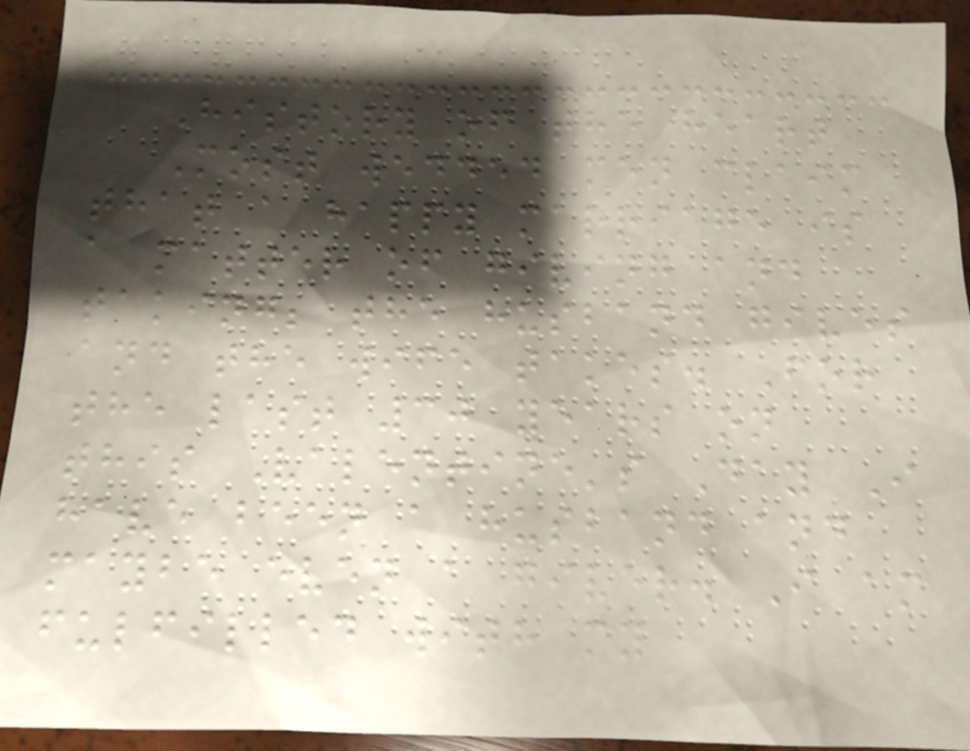History of the heart
Most wedded men claim
that a happy marriage is
a matter of giving and
taking; the husband gives
and the wife takes. For
the last 30 years on
this Valentine's Day I
have been a husband and
maybe even a giver. I am
fulfilled with my
